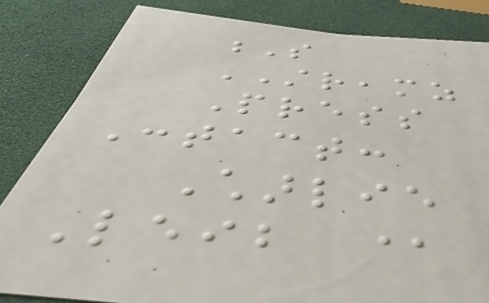S
STREAMZ
Press
Contact:
Charlie
Leib @
